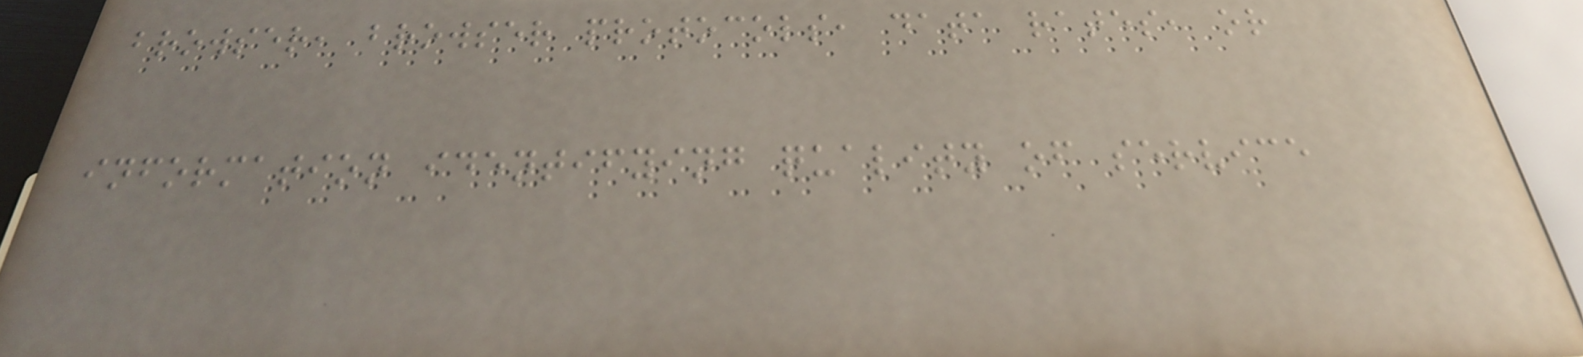browser, browser protocols, data rates, or
information identifying quality of service
